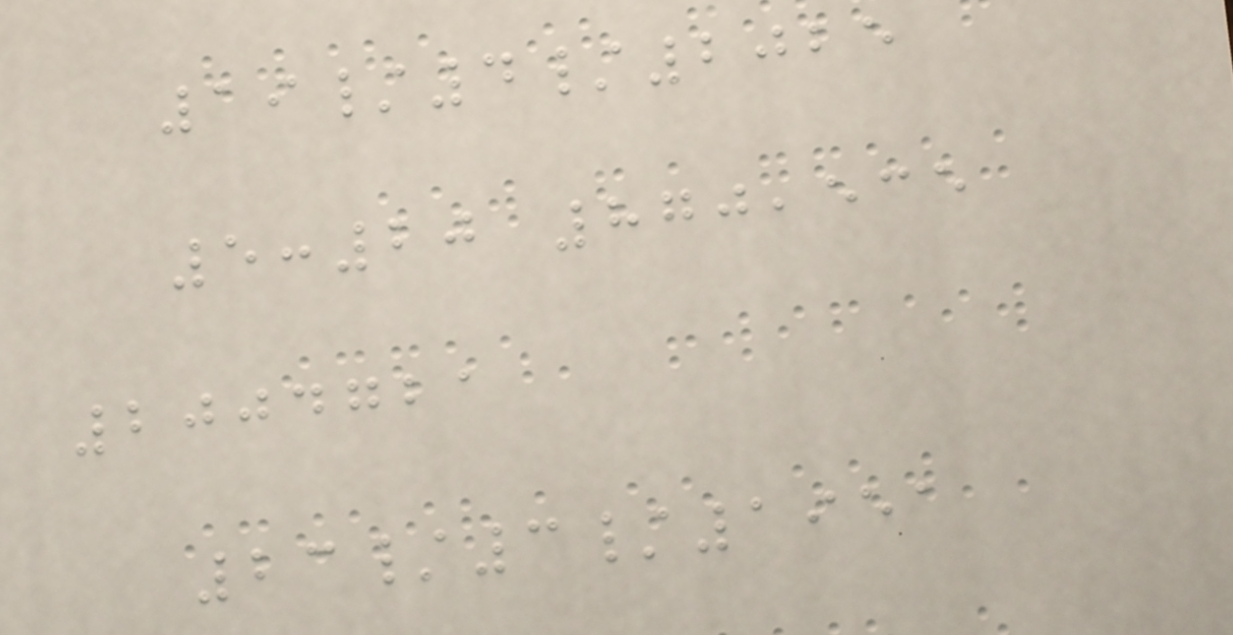19/4/2025
5:20 870,535
2004721
23/3/1951
